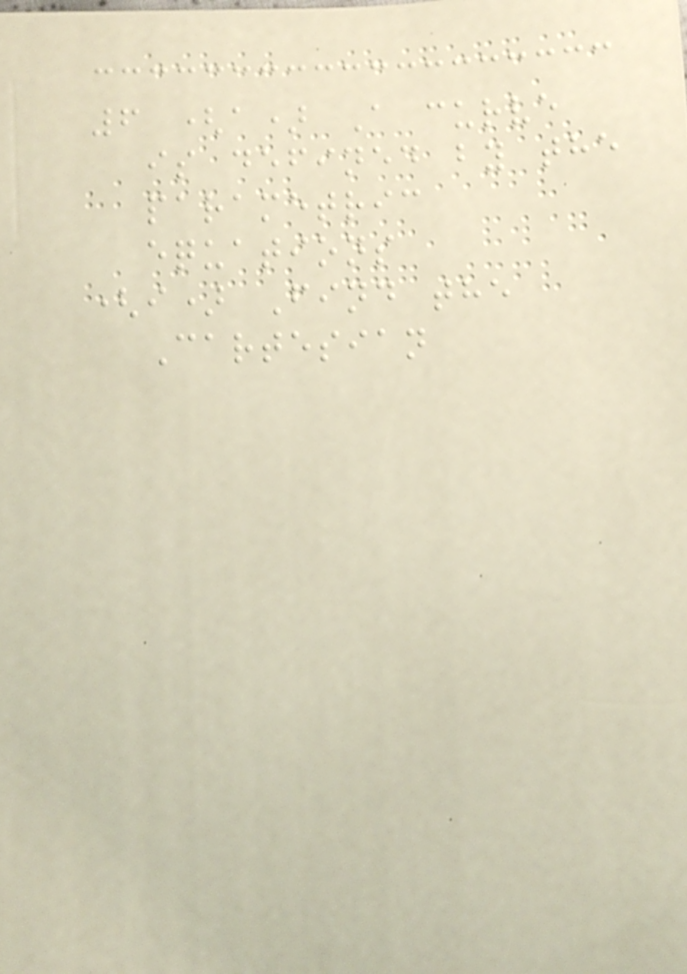6 (a) A curve
is defined by the
parametric
equations
(i) Find the
Cartesian
